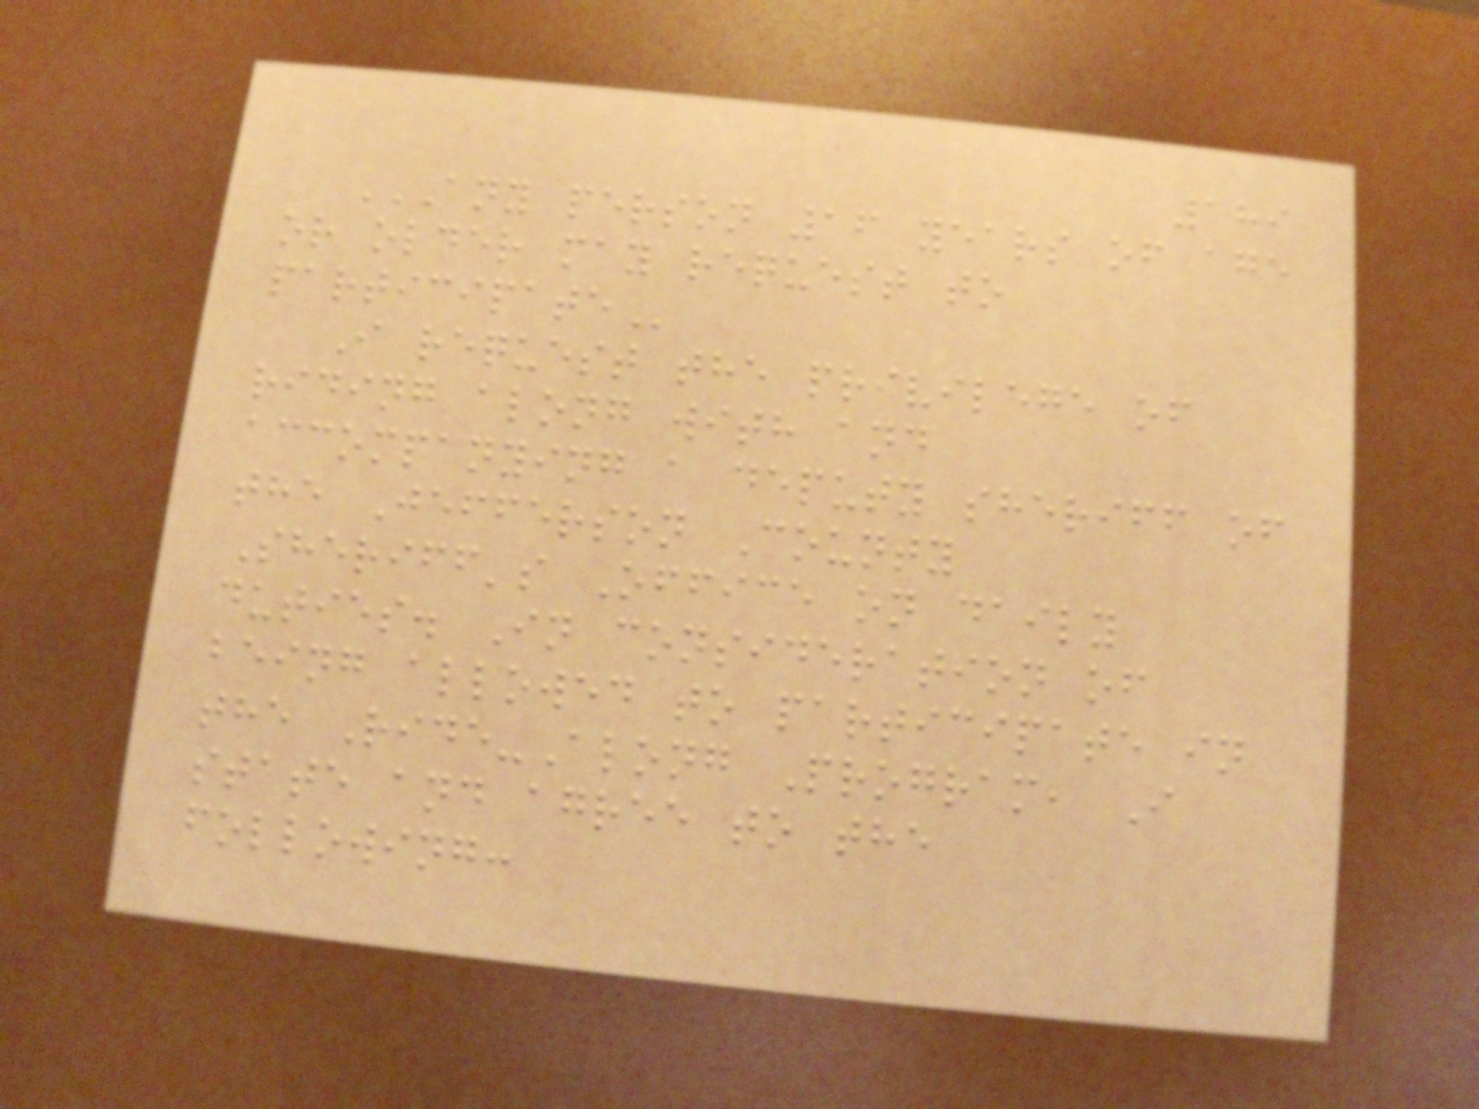189
ANY PERSON 16 YEARS OF AGE
OR OLDER MAY REQUEST TO
PARTICIPATE
I request the privilege of
riding along with and
accompanying a deputy sheriff of
the Jefferson County
Sheriff's Office on daily
duties. In consideration of
being allowed to participate in
the Ride-Along Program, I
state and agree to the
following:
